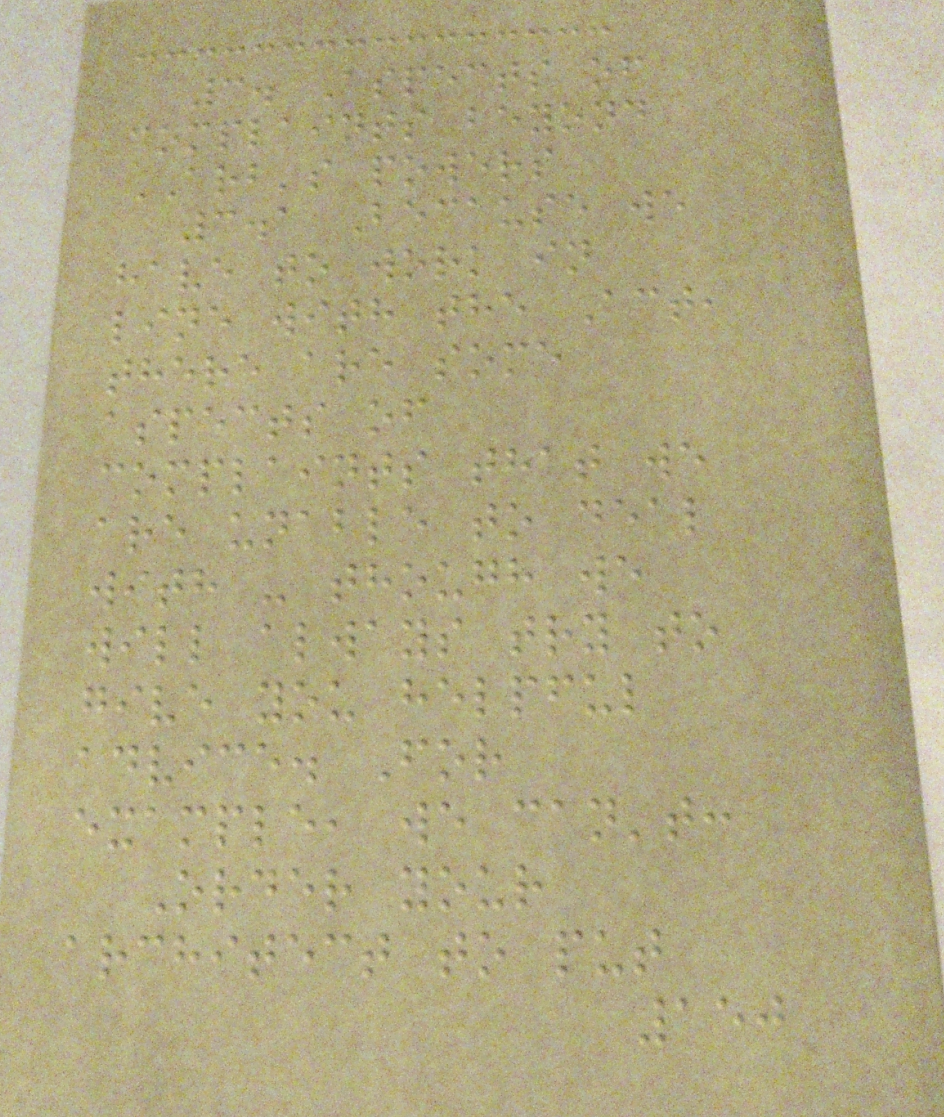3. Aspects of
complaints beyond
ARB's powers
3.1 Because we
have to work in
line with the Act,
there are some
aspects of
complaints that we
are unable to deal
with - though we
will always try to
give you helpful
advice. For
example, we can't:
Order your
architect to put
150
